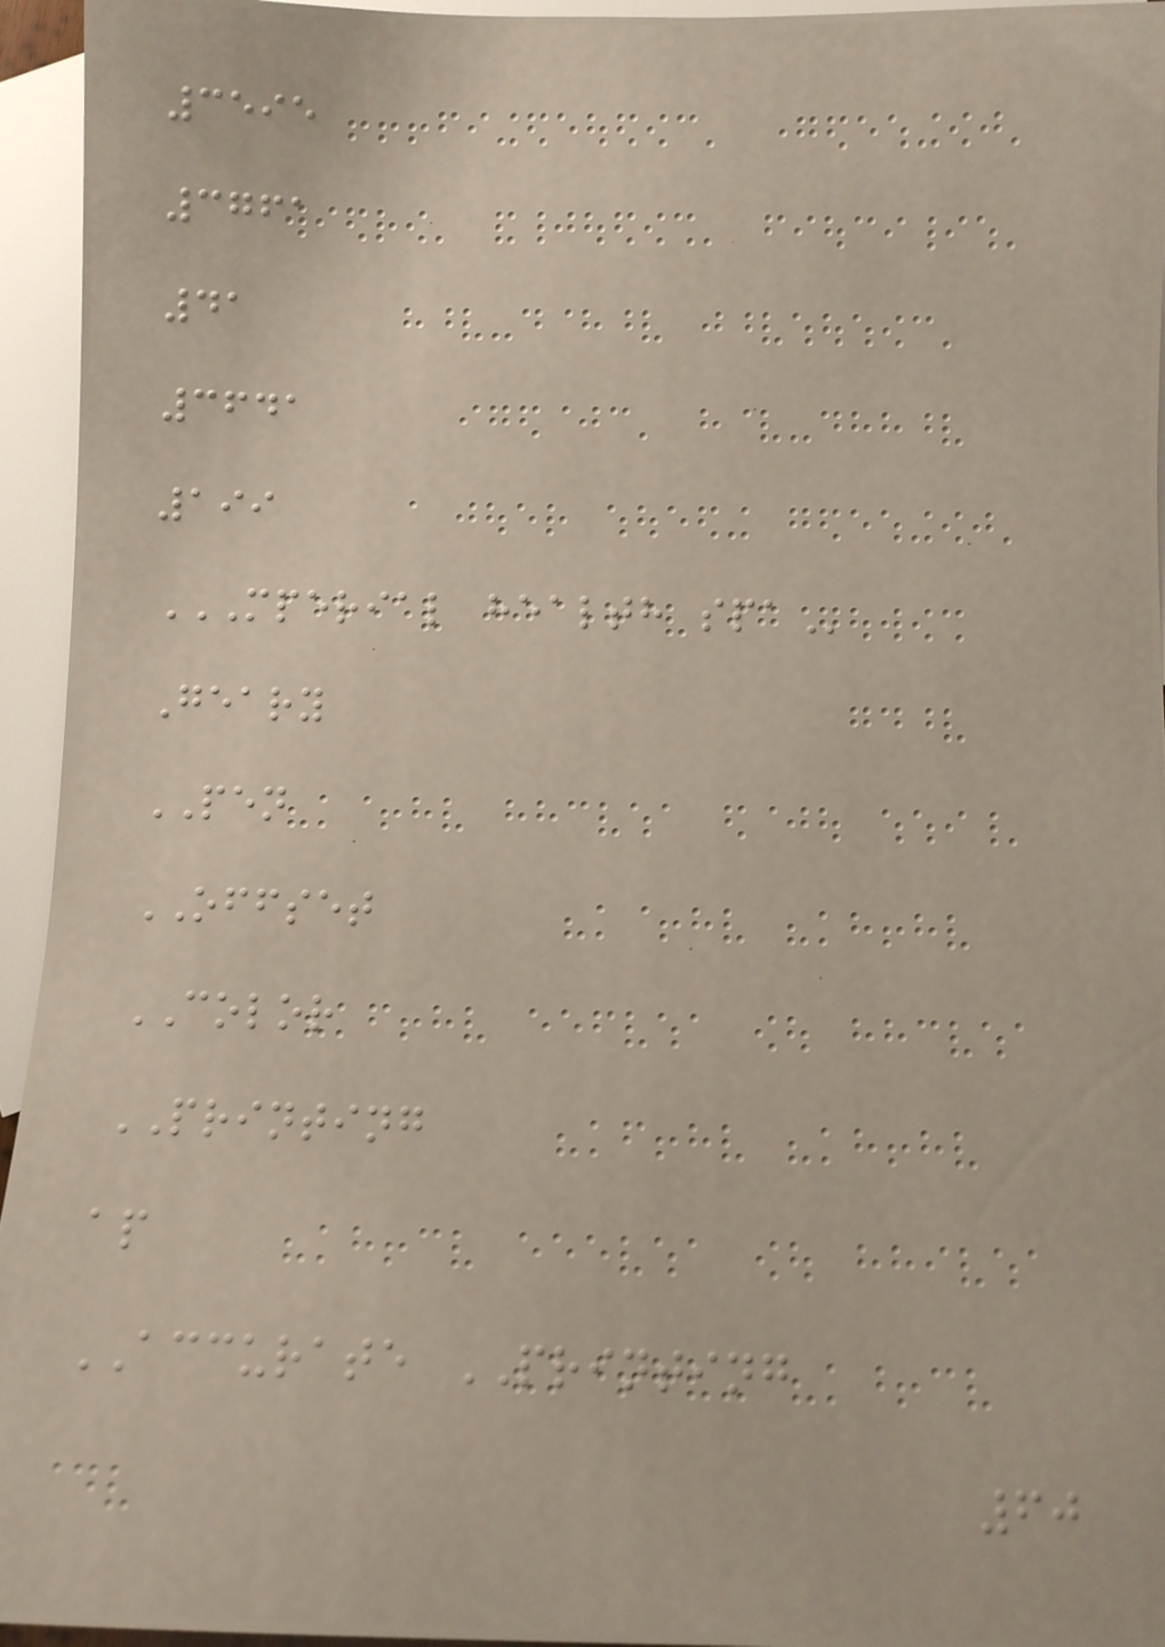3595
3761
41
3641
199
MPERIAL HEALTH SPA
Geary
PEN
OFFSET
COLOR
PRINTING
ap
ACCURATE PRINTING
60
